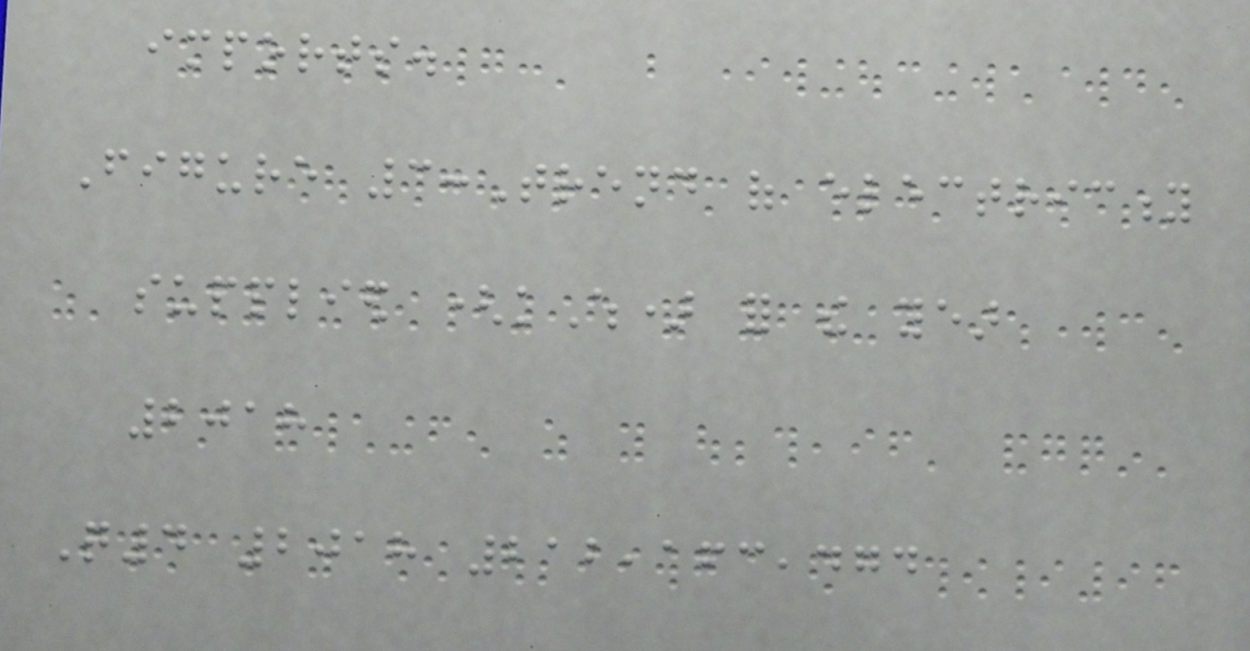imports.
Figure 3:Trend of electricity
supplied (kWh) for the year
2018
Q4 2018 212,163,474
